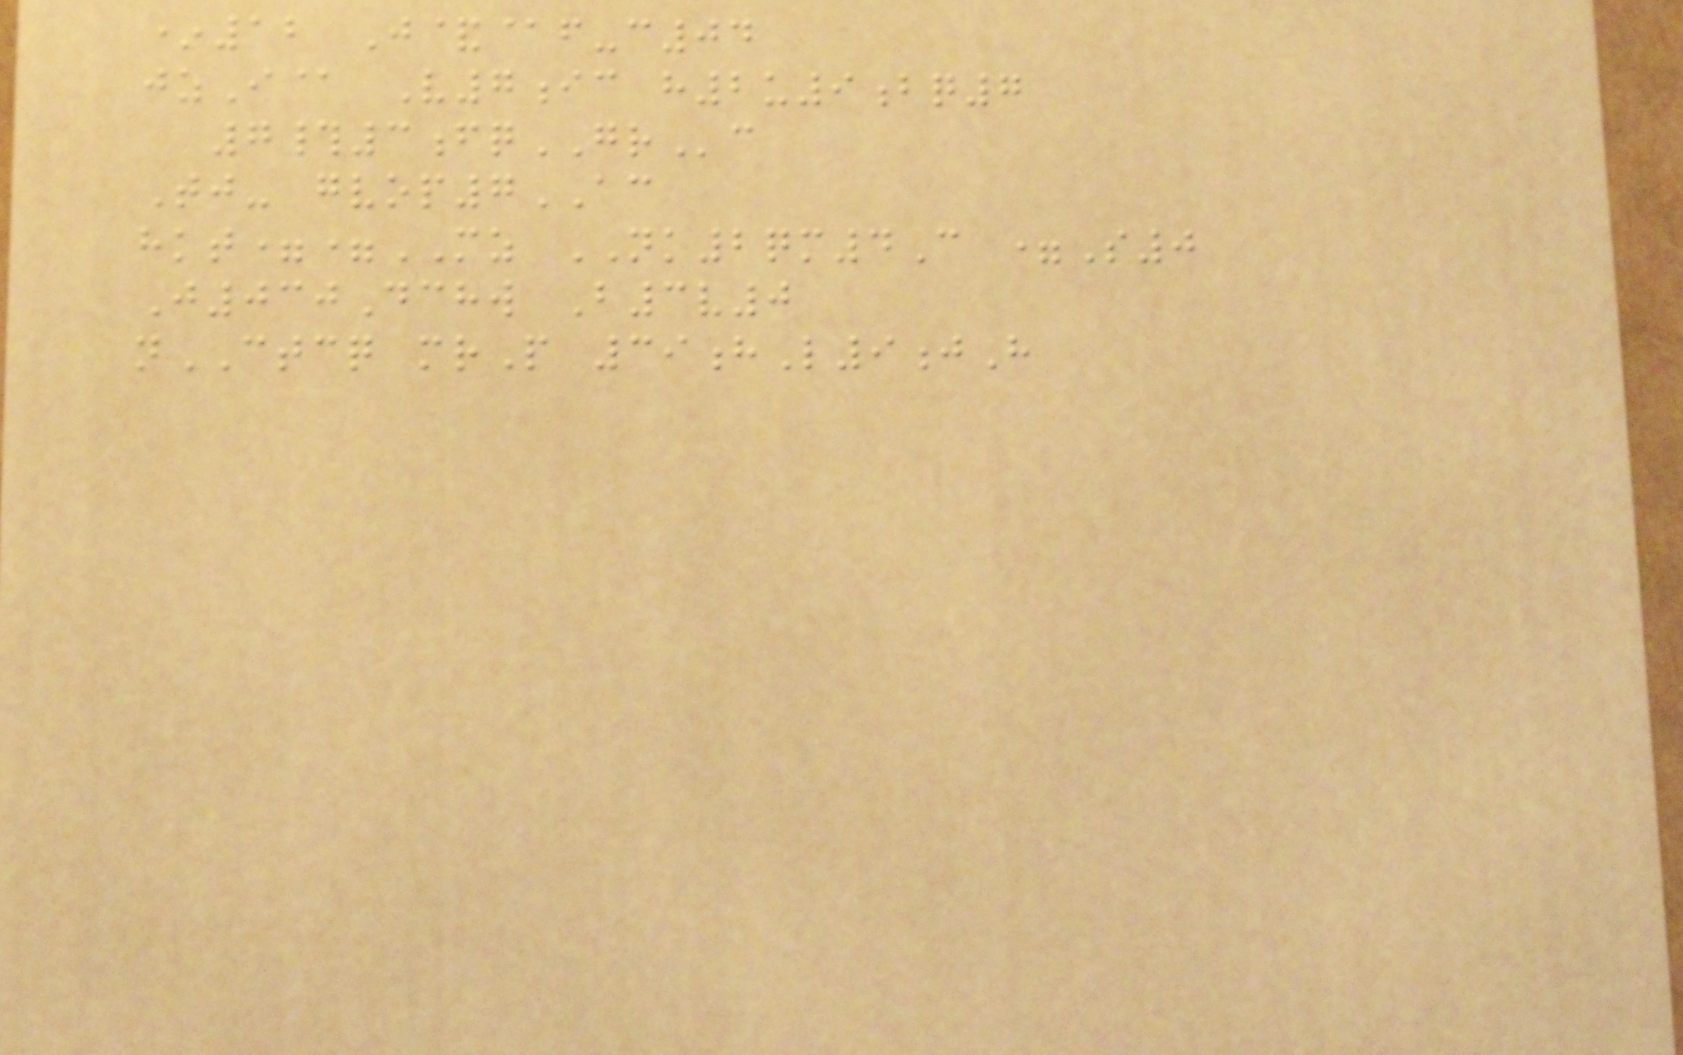*12 J&@f-c04
jzI@ V7ic h2u9bq7
7#3fqGRc
Tj- gvop7AC
hkt==MZ NK2qm4C =S0
J030Dchw B3v0
nCTCQ mrP 39hL9jH
